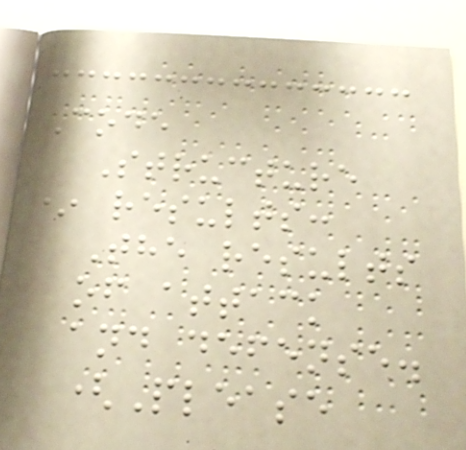Code
Structure
* results:
The results
of attack
and defense.
(Please
